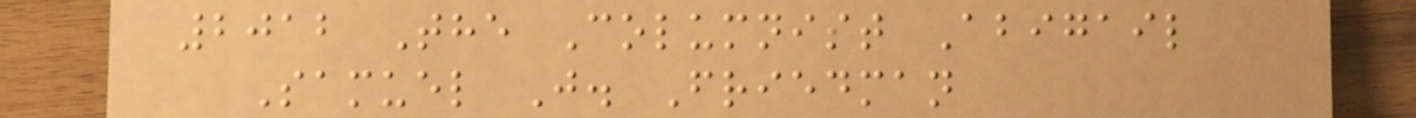2012 The Columnist Abigail
Samuel J. Friedman
